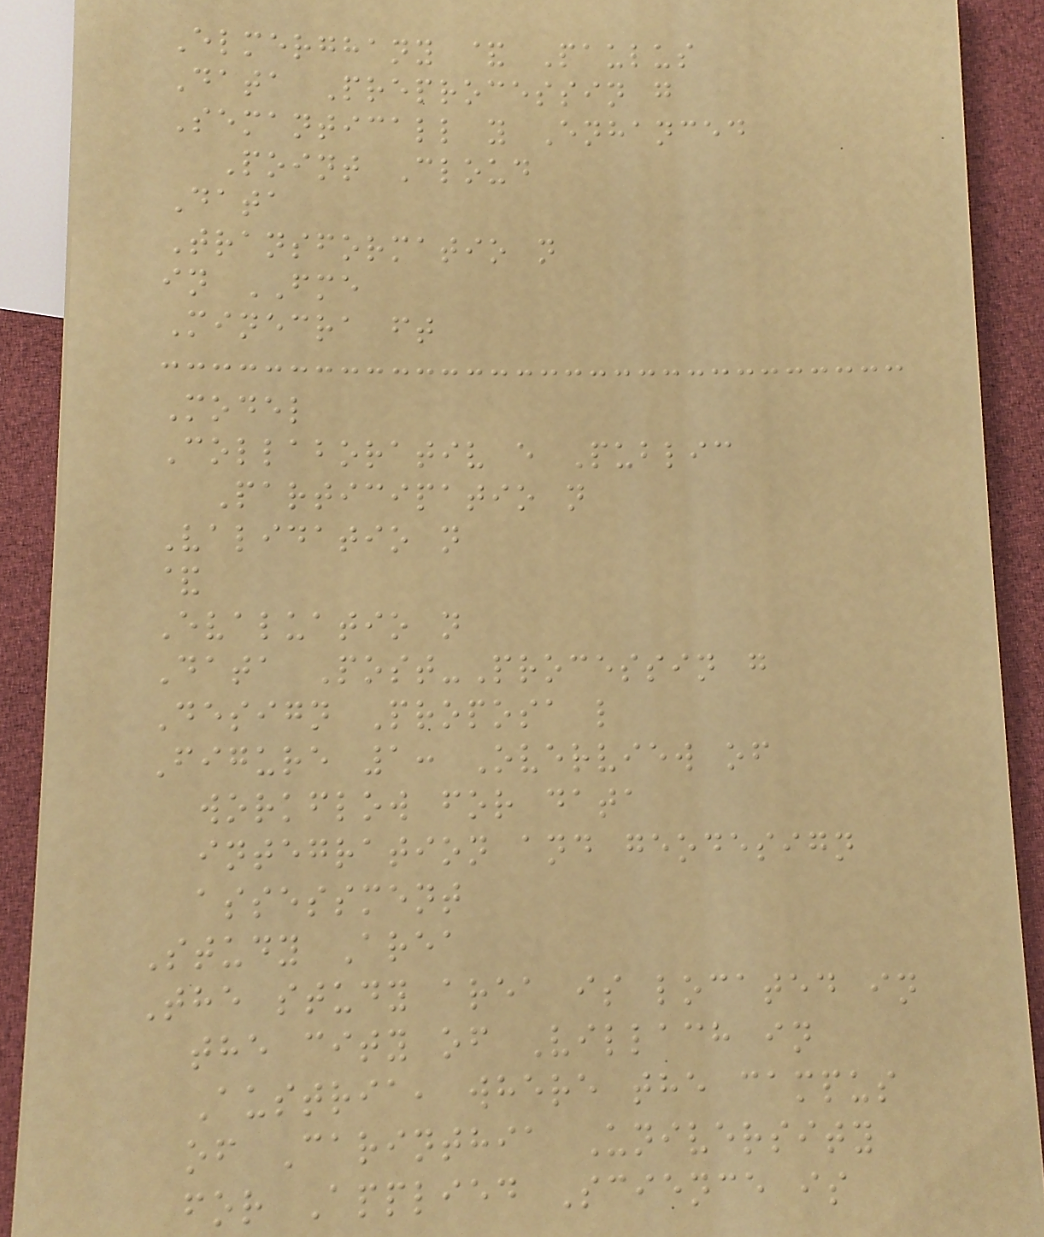Elmerghany & Paulus
Data Preprocessin g
Semanticall y Enhanced
Point Cloud
Data
Transformatio n
in FME
Minecra ft
Model
Collaborativ e Public
Participatio n
Validatio n
&
Evaluatio n
Data Post-Processin g
Design Proposa l
Figure 1: Overview of
workflow for data
integration and geodesign
assessment
Study Area
The study area is located in
the city of Villach in
Austria, where the campus
of Carinthia University
for Applied Science is
